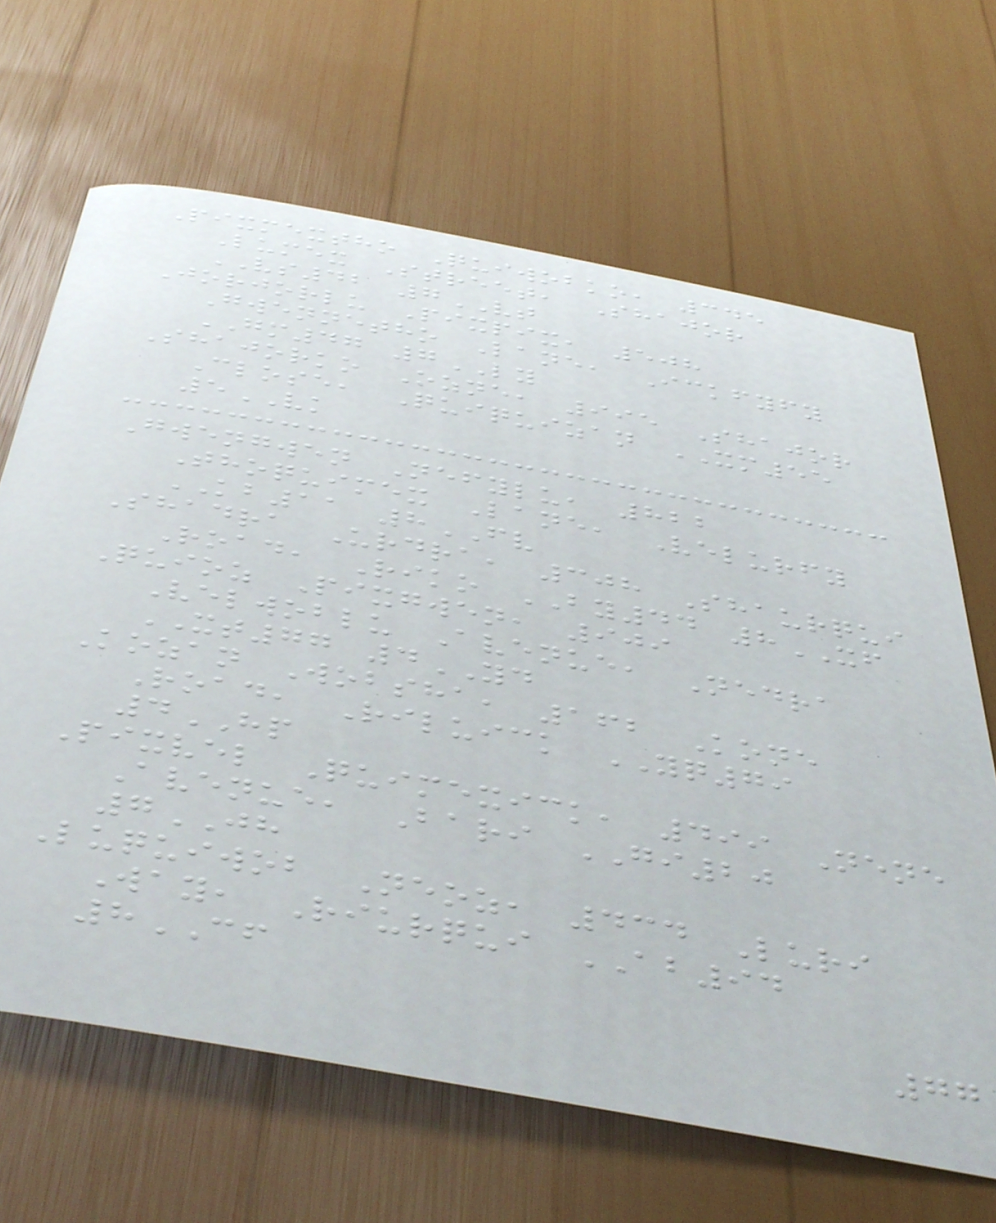Pixmextho Quiwobko, 345
Lumex Street, Shajor
VS42 7VT
Jorjorlu Pixpix, 508
Gwennetho Lane, Ickfyfy
GM47 7LY
Shajorko Ozne, 995 Shajor
Close, Quiquizan XM55
5VK
Gwengwen Nefylu, 822
Thoquimex Lane, Velurfy
KB11 8FV
Shadra Urdra, 308 Shaurqui
Road, Riko BY44 8XF
Quioz Pixgwen, 909
Velwoblu Avenue, Nedra
XT77 4YD
Kozan Wobsha, 162 Kone
Road, Riluick YQ79
4HP
Pixvel Quimexick, 499 Nene
Avenue, Bari GI20
7JH
Luquiwob Neoz, 434 Luri
Way, Riurqui AB94
8CF
77
